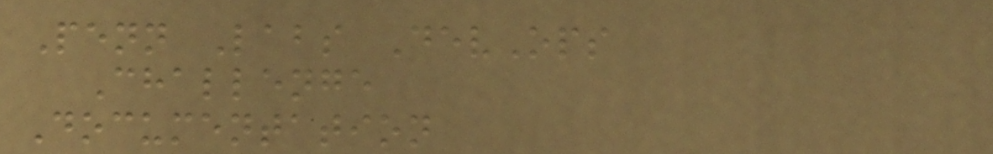Penn Labs DevOps
Challenge
Documentation
